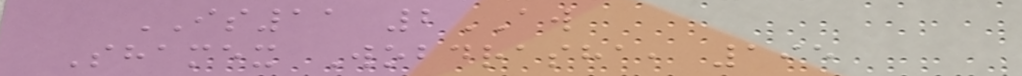IS11 2AW
Shamex Wobdrasha, 195
